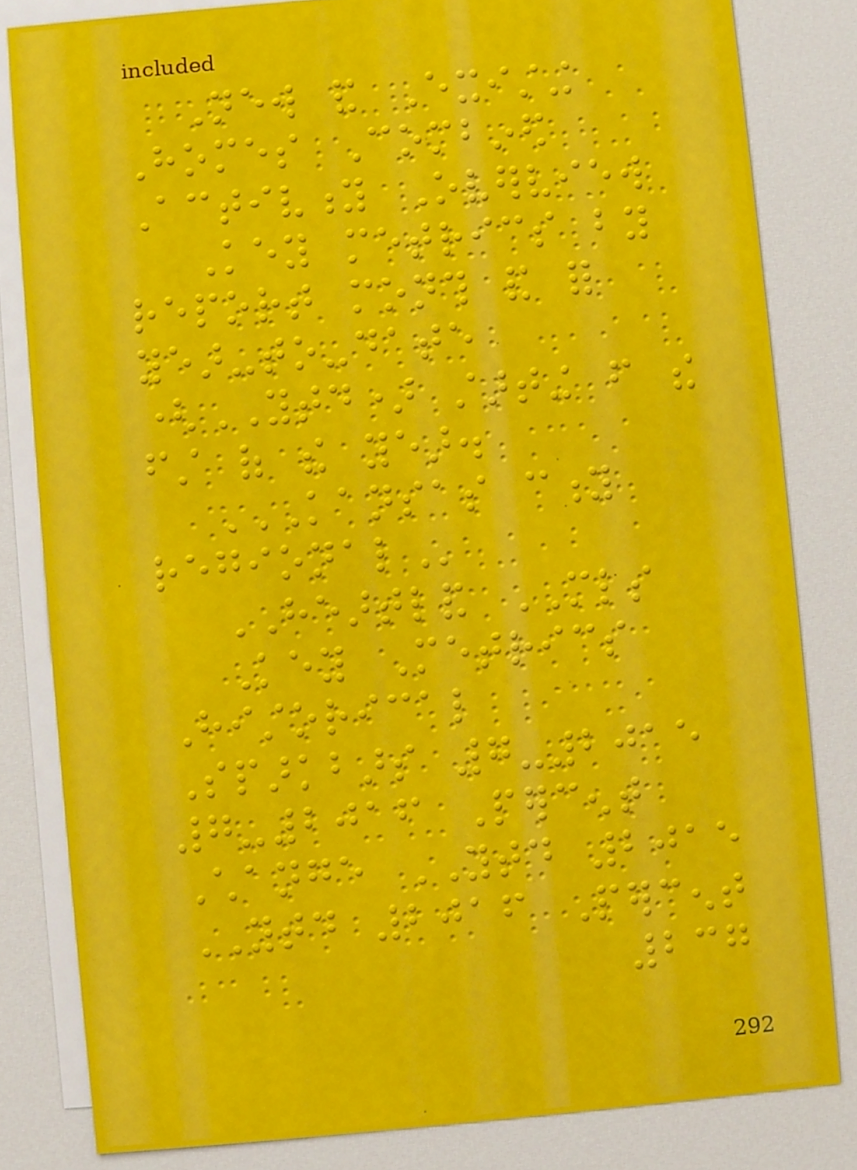New and Existing
Homes Combined
Activity Overview
Key metrics by
report month and for
year-to-date
(YTD) starting from the
first of the year.
KANSAS CITY
REGIONAL
HEARTLAND MLS
Key Metrics
Historical
Sparkbars 7-2015
7-2016 Percent
Change YTD 2015
YTD 2016 Percent
237
